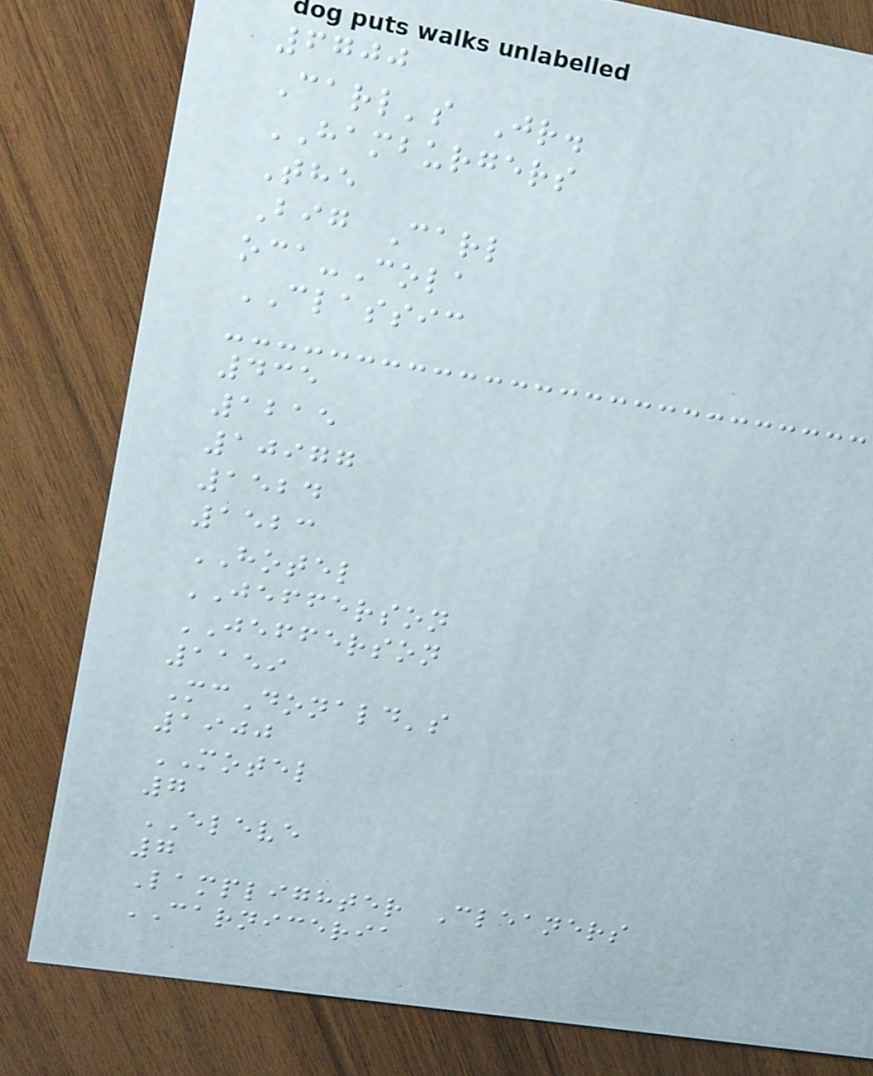6700
Carl's Jr.
HAMBURGERS
The
Big Carl
oca-Cola
CLASSIC
435
1215
10977
1524
1523
HOTEL
JEFFERSON
JEFFERSON
1159
McDonald's
1900
MOTEL
7
ELEVE
7
Lamplighter Cleaners
CARNICERIA
